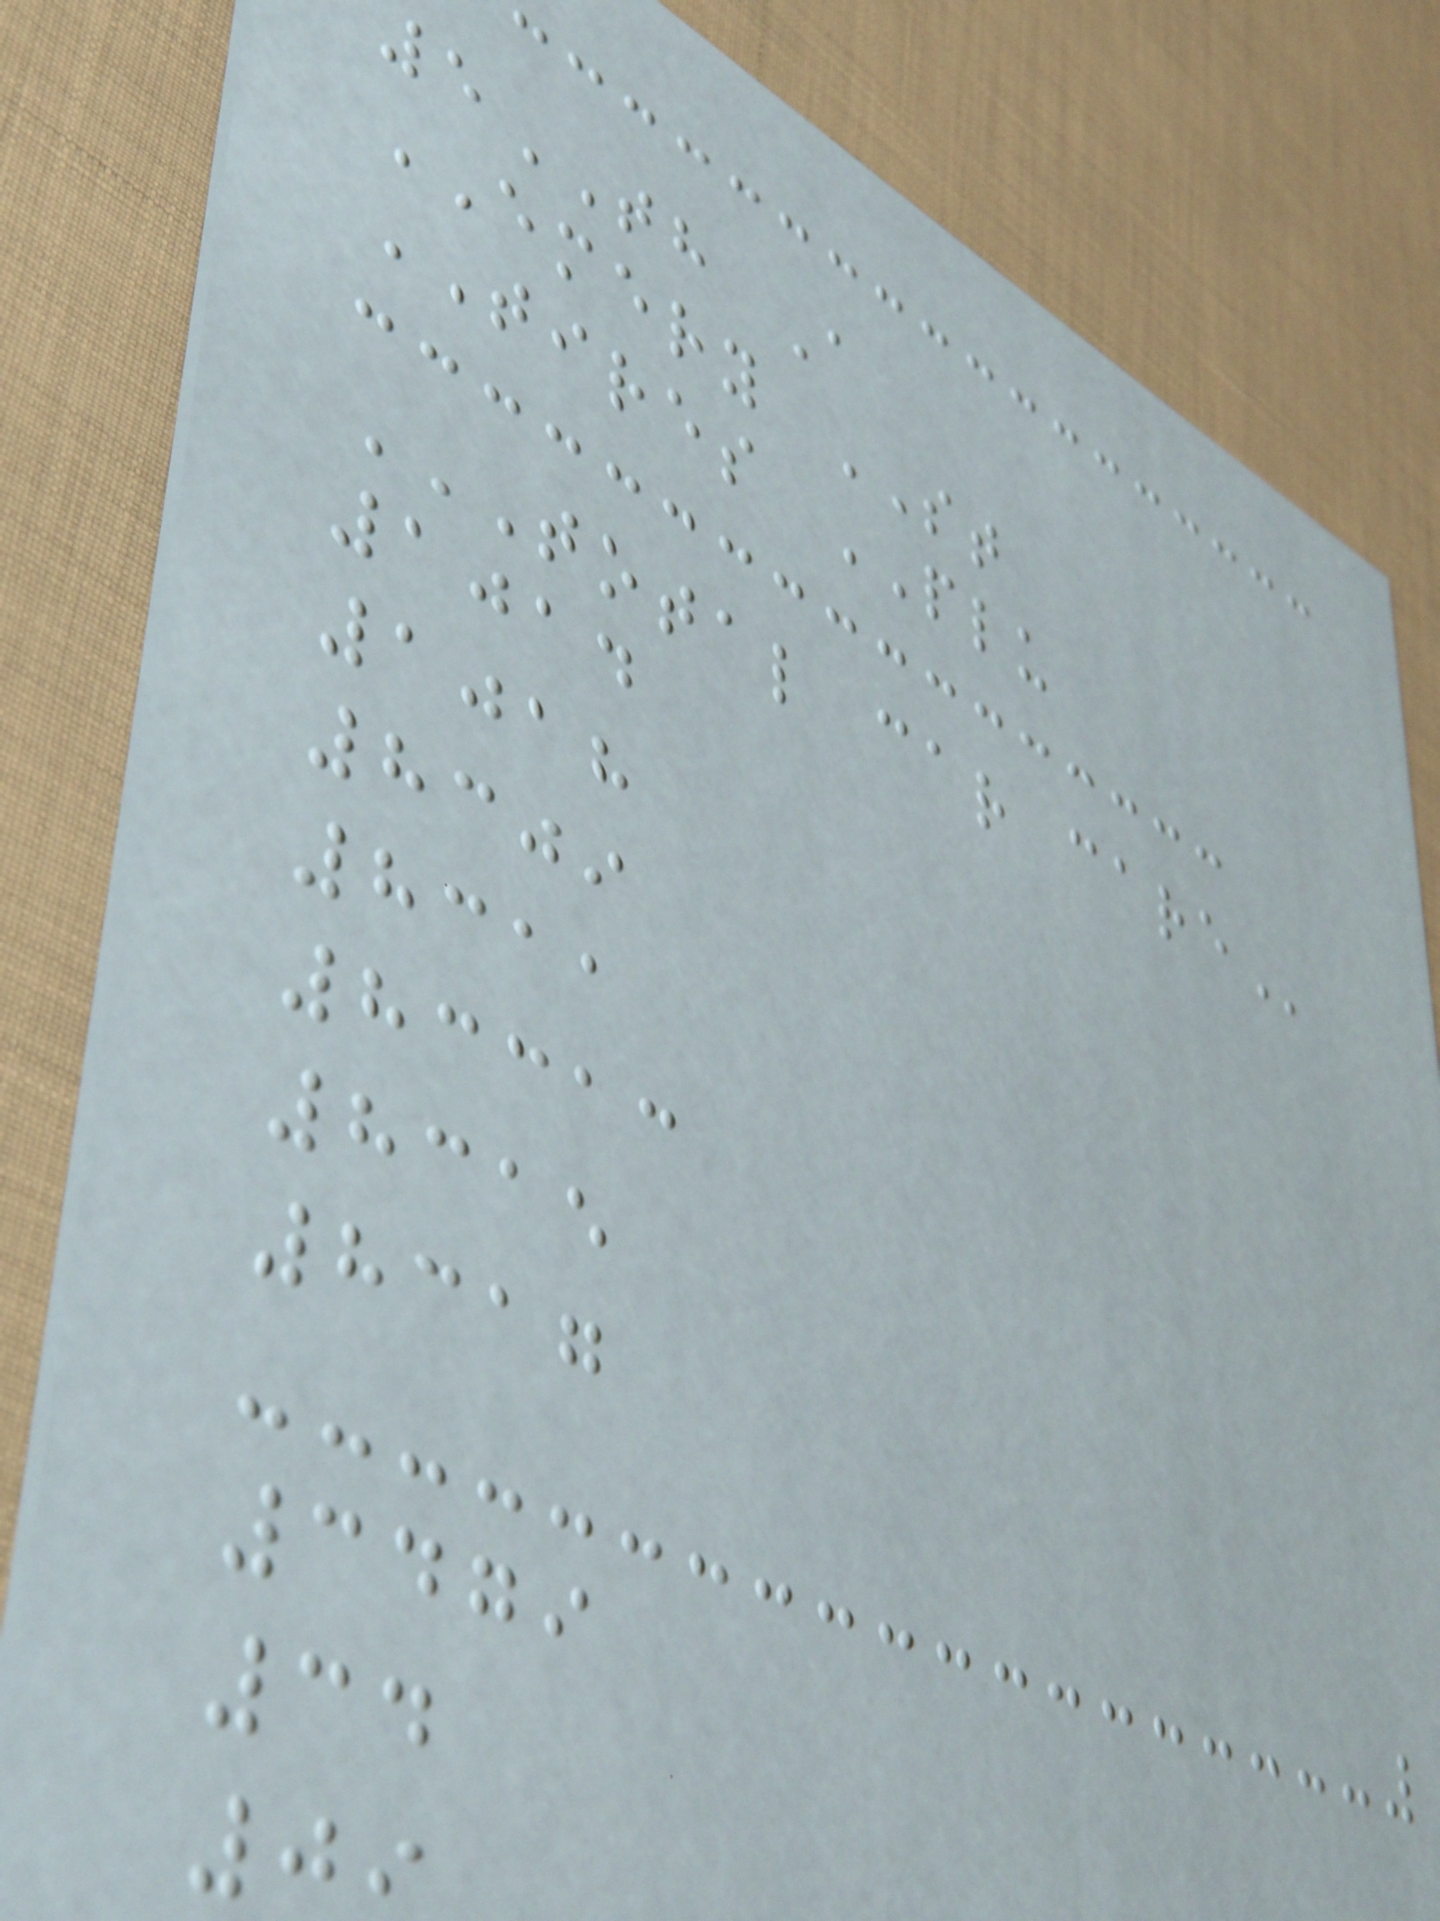5TH A
EMERY ST
TIRES PLU
TOTAL CAR CARE
1014
1018
8309
8311
83313
8315
8317
3479
34
